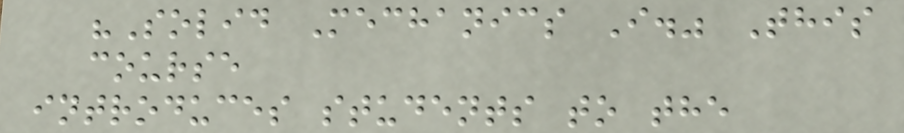"Solid Mechanics I." This
course
introduces students to the
